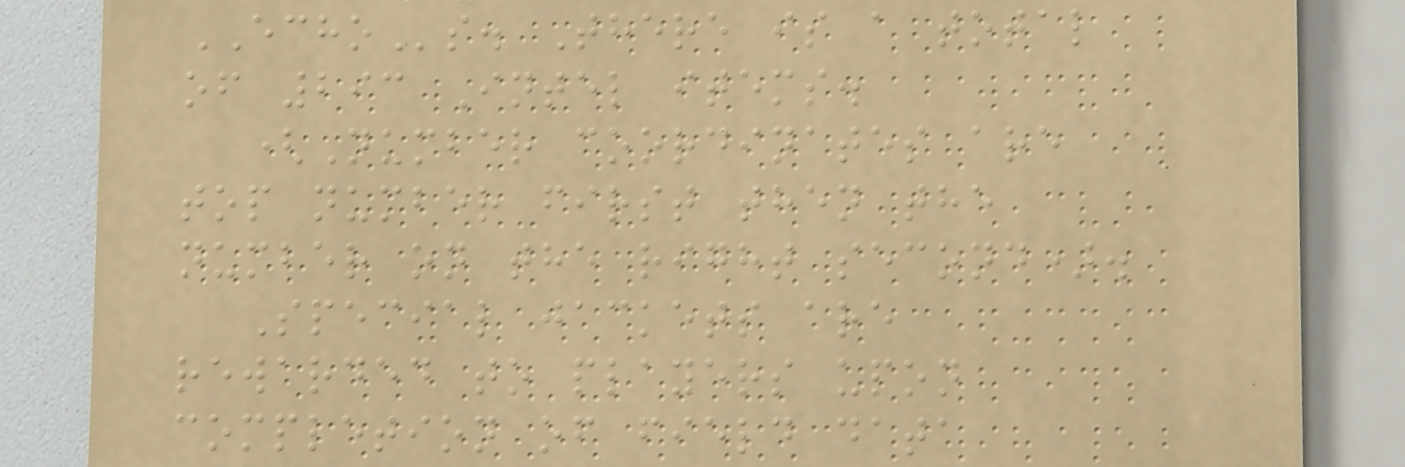ECHOs. There is a total
of 293 Intel items.
(Number coordinates are
top number first then the
number on the right second).
Special jackets are
rewarded to players upon
completion of field data
